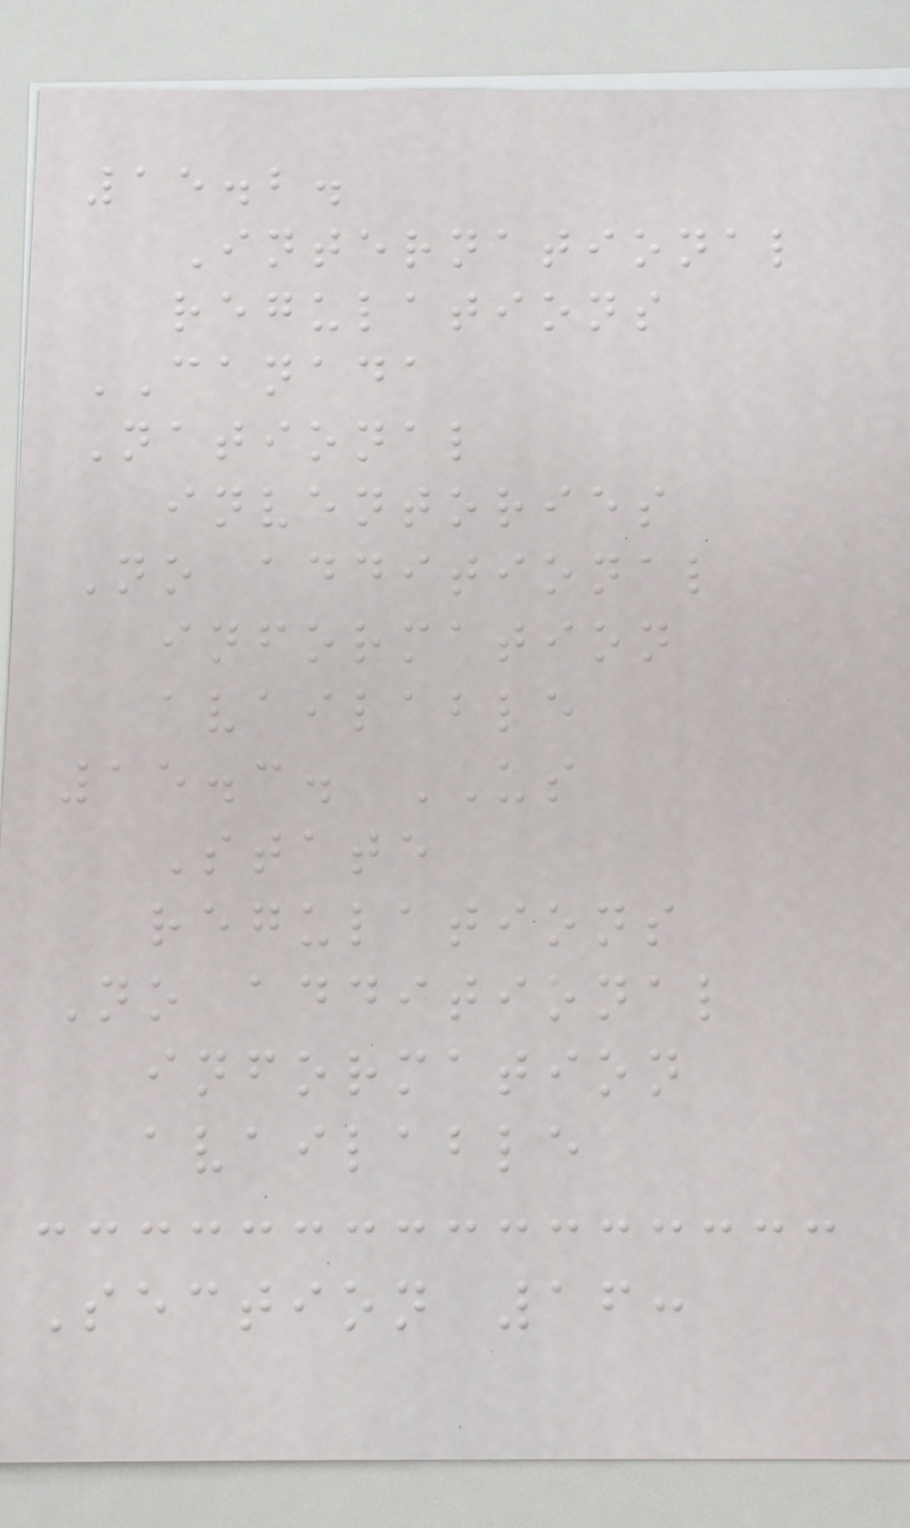15.2.
International
regulations
CANADA
National
inventories
No additional
information
available
15.3. US
State
regulations
No additional
information
available
Section 16:
